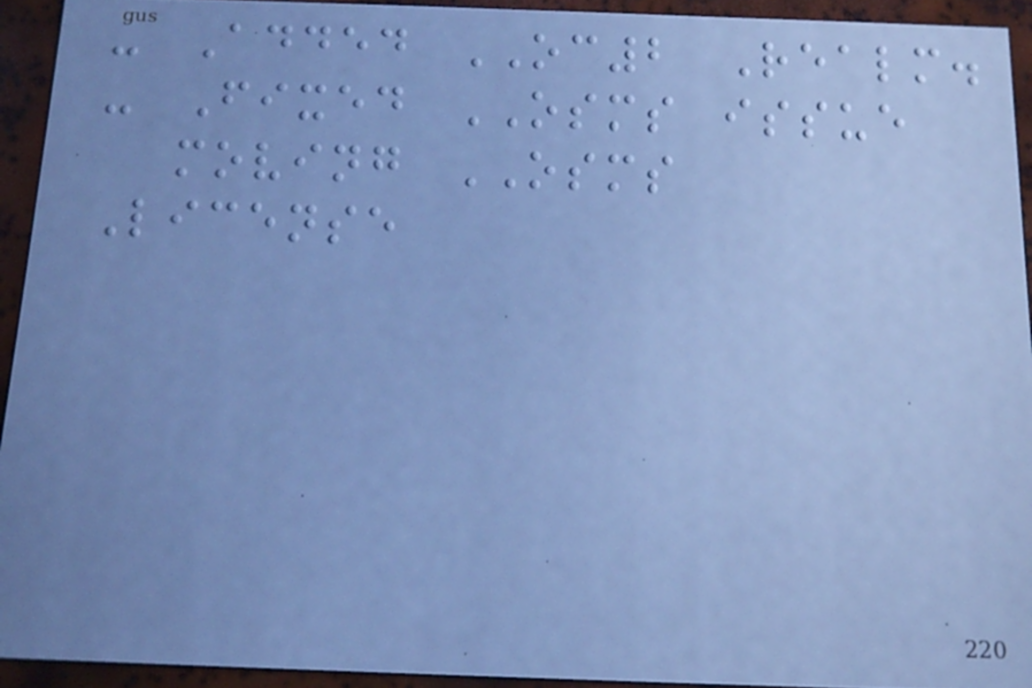- Added OC2 Realm.
- Fixed OSMS issue
moving OSMS
License
